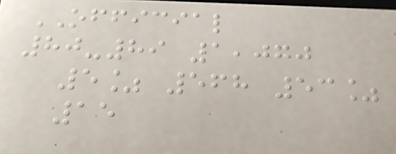OFFICIAL
80-89 1,070
5% 568 53%
15
